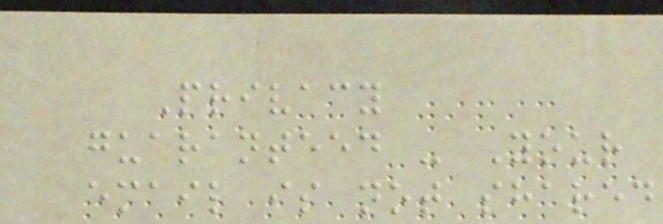Privacy
guaranteed - Your
email is not shared
